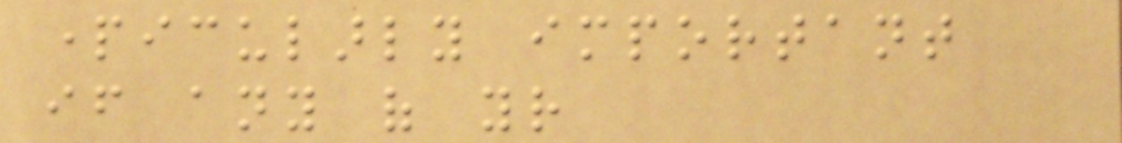particularly important
if any of your
